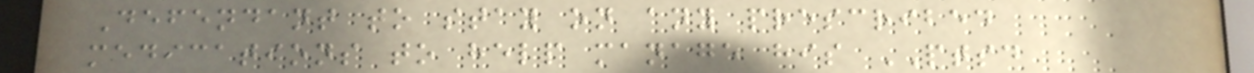Defendant to stay on any prescribed
medications to help manage his PTSD
